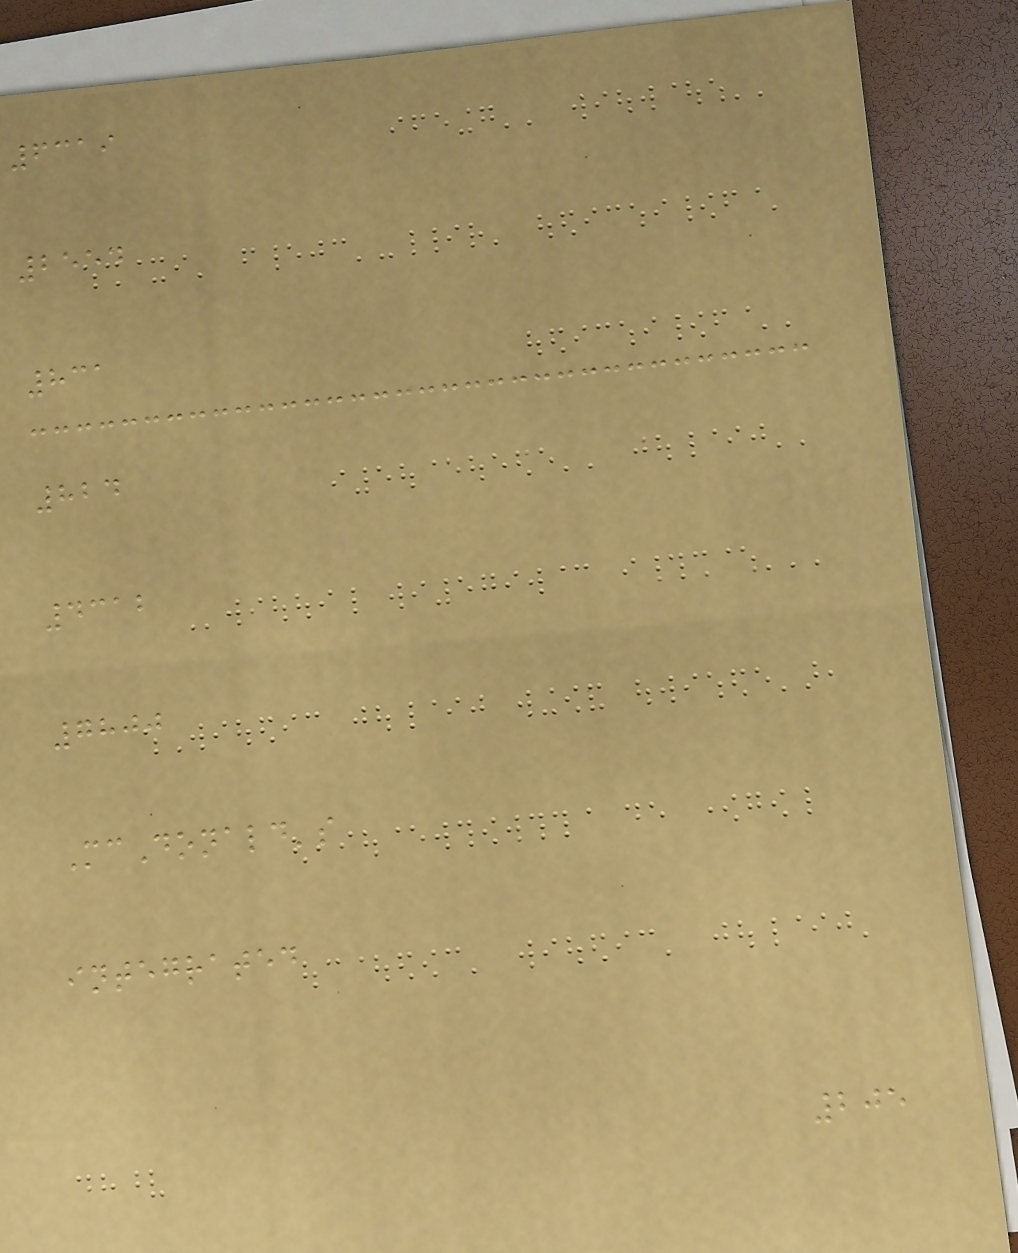6319
2554
831
824
4312
7800
McDonald's
integrated
205
